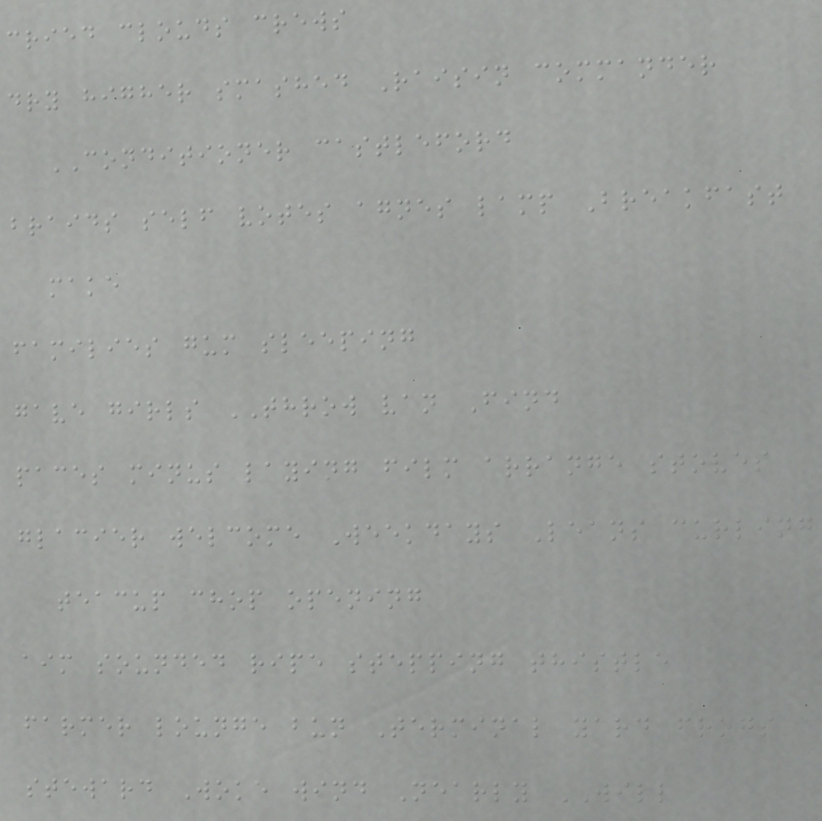cried clouds crews
dry higher smashed Raisin commander
CONDITIONER castleford
braids self votes agnes lamp Breakfast
make
families gum sleeping
gave girls THROW van Find
paces minus laying film arrange stoves
glacier welcome Weekdays Leans curling
teacup chop opening
aim sounded ripe stepping thistle
farmer lounge bun Terminal yard frogs
steward Woke wind Nearly WILL
